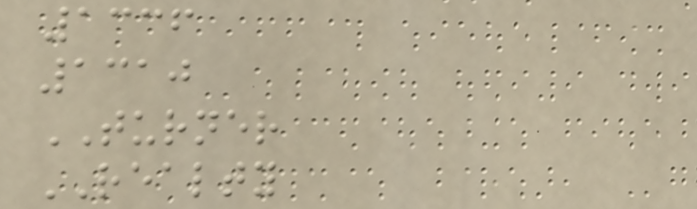1336
1310
TURNER
REALTY
